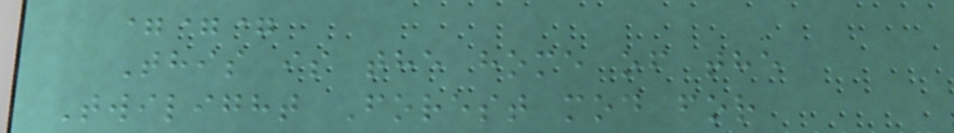===
This is the home of the
Twilight Forest mod for
